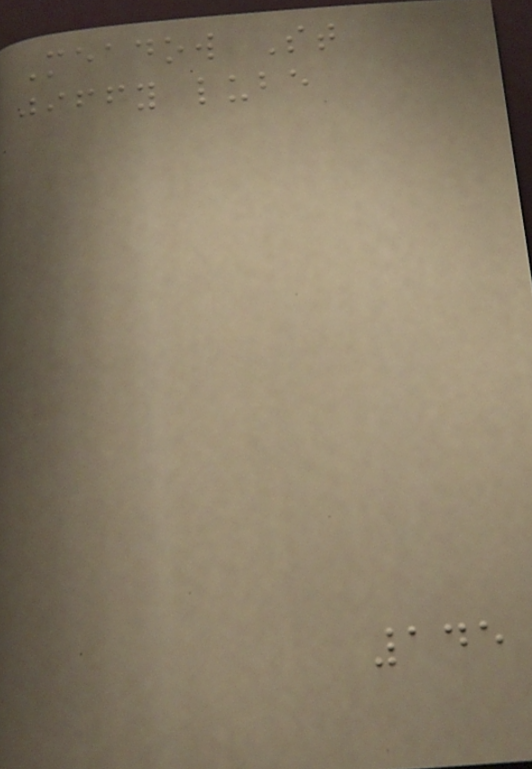Meadow St
jiffy lube
145
